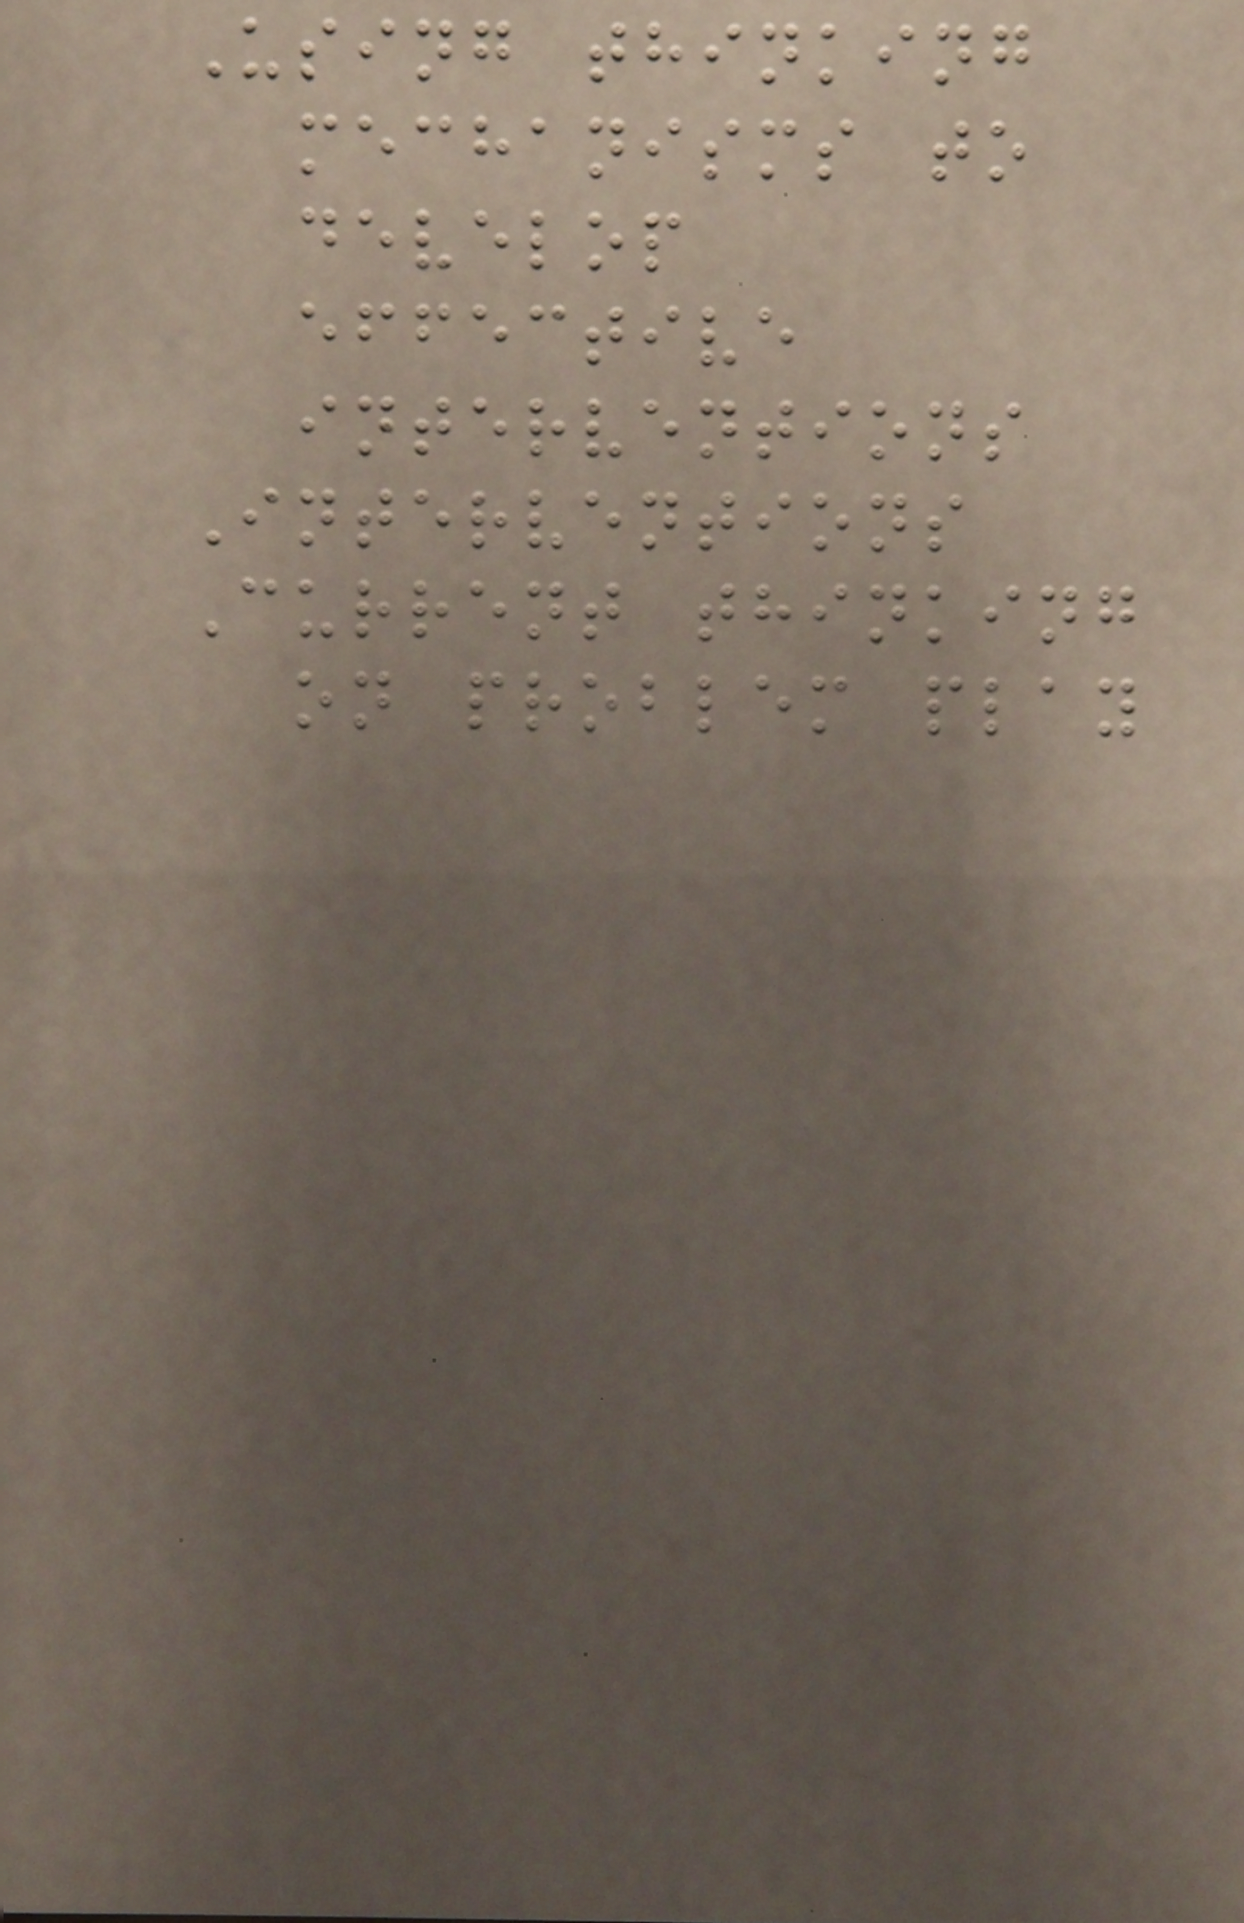Using thinking
mechanisms to
develop
effective
interventions
Interventions
Current thinking
on problem play
